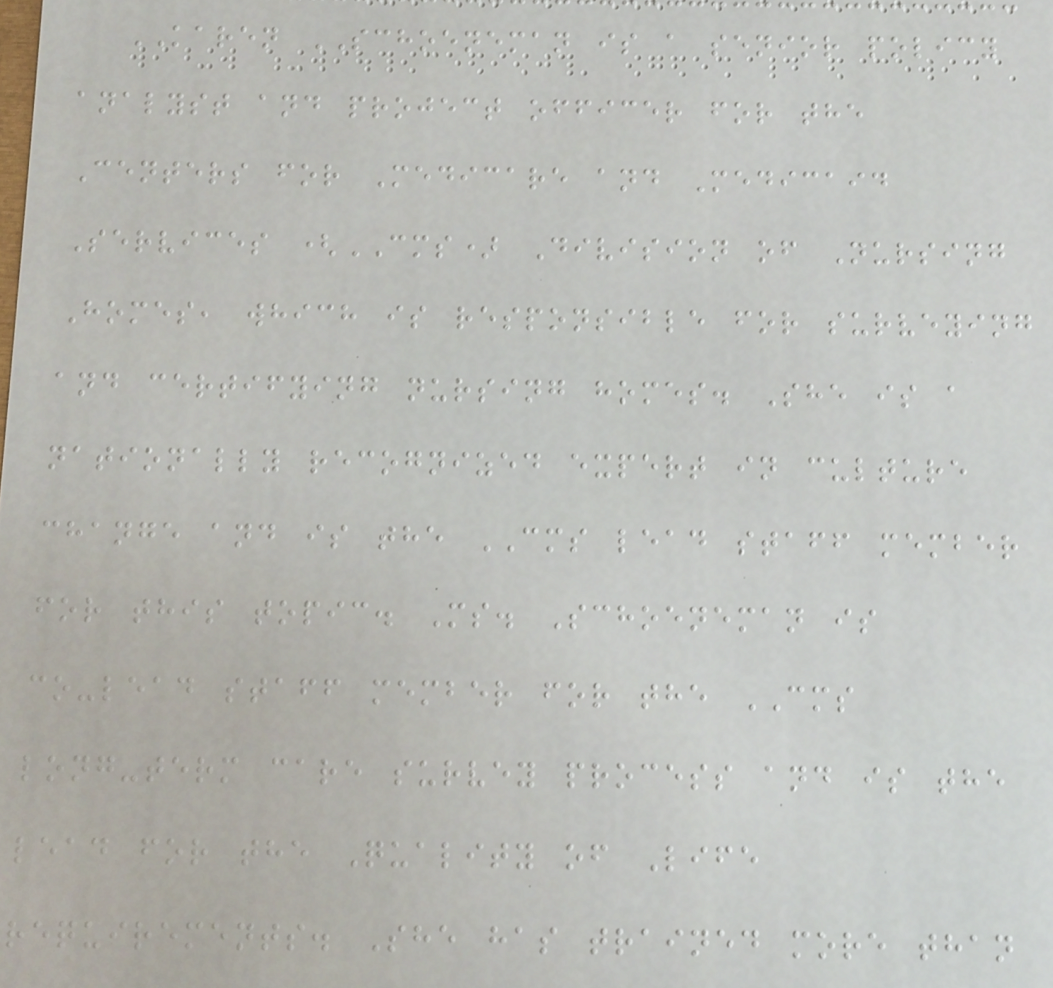KAREN SCHOENEMAN is a senior policy
analyst and project officer for the
Centers for Medicare and Medicaid
Services (CMS) Division of Nursing
Homes, which is responsible for surveying
and certifying nursing homes. She is a
nationally recognized expert in culture
change and is the CMS lead staff member
for this topic. Ms. Schoeneman is
co-lead staff member for the CMS
long-term care survey process and is the
lead for the Quality of Life
requirements. She has trained more than
